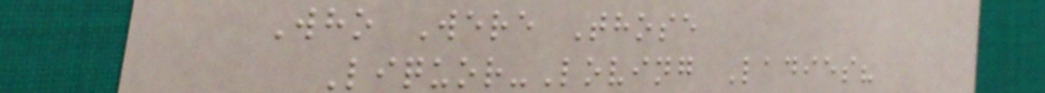Who Were Those
Liquor-Loving Ladies?
